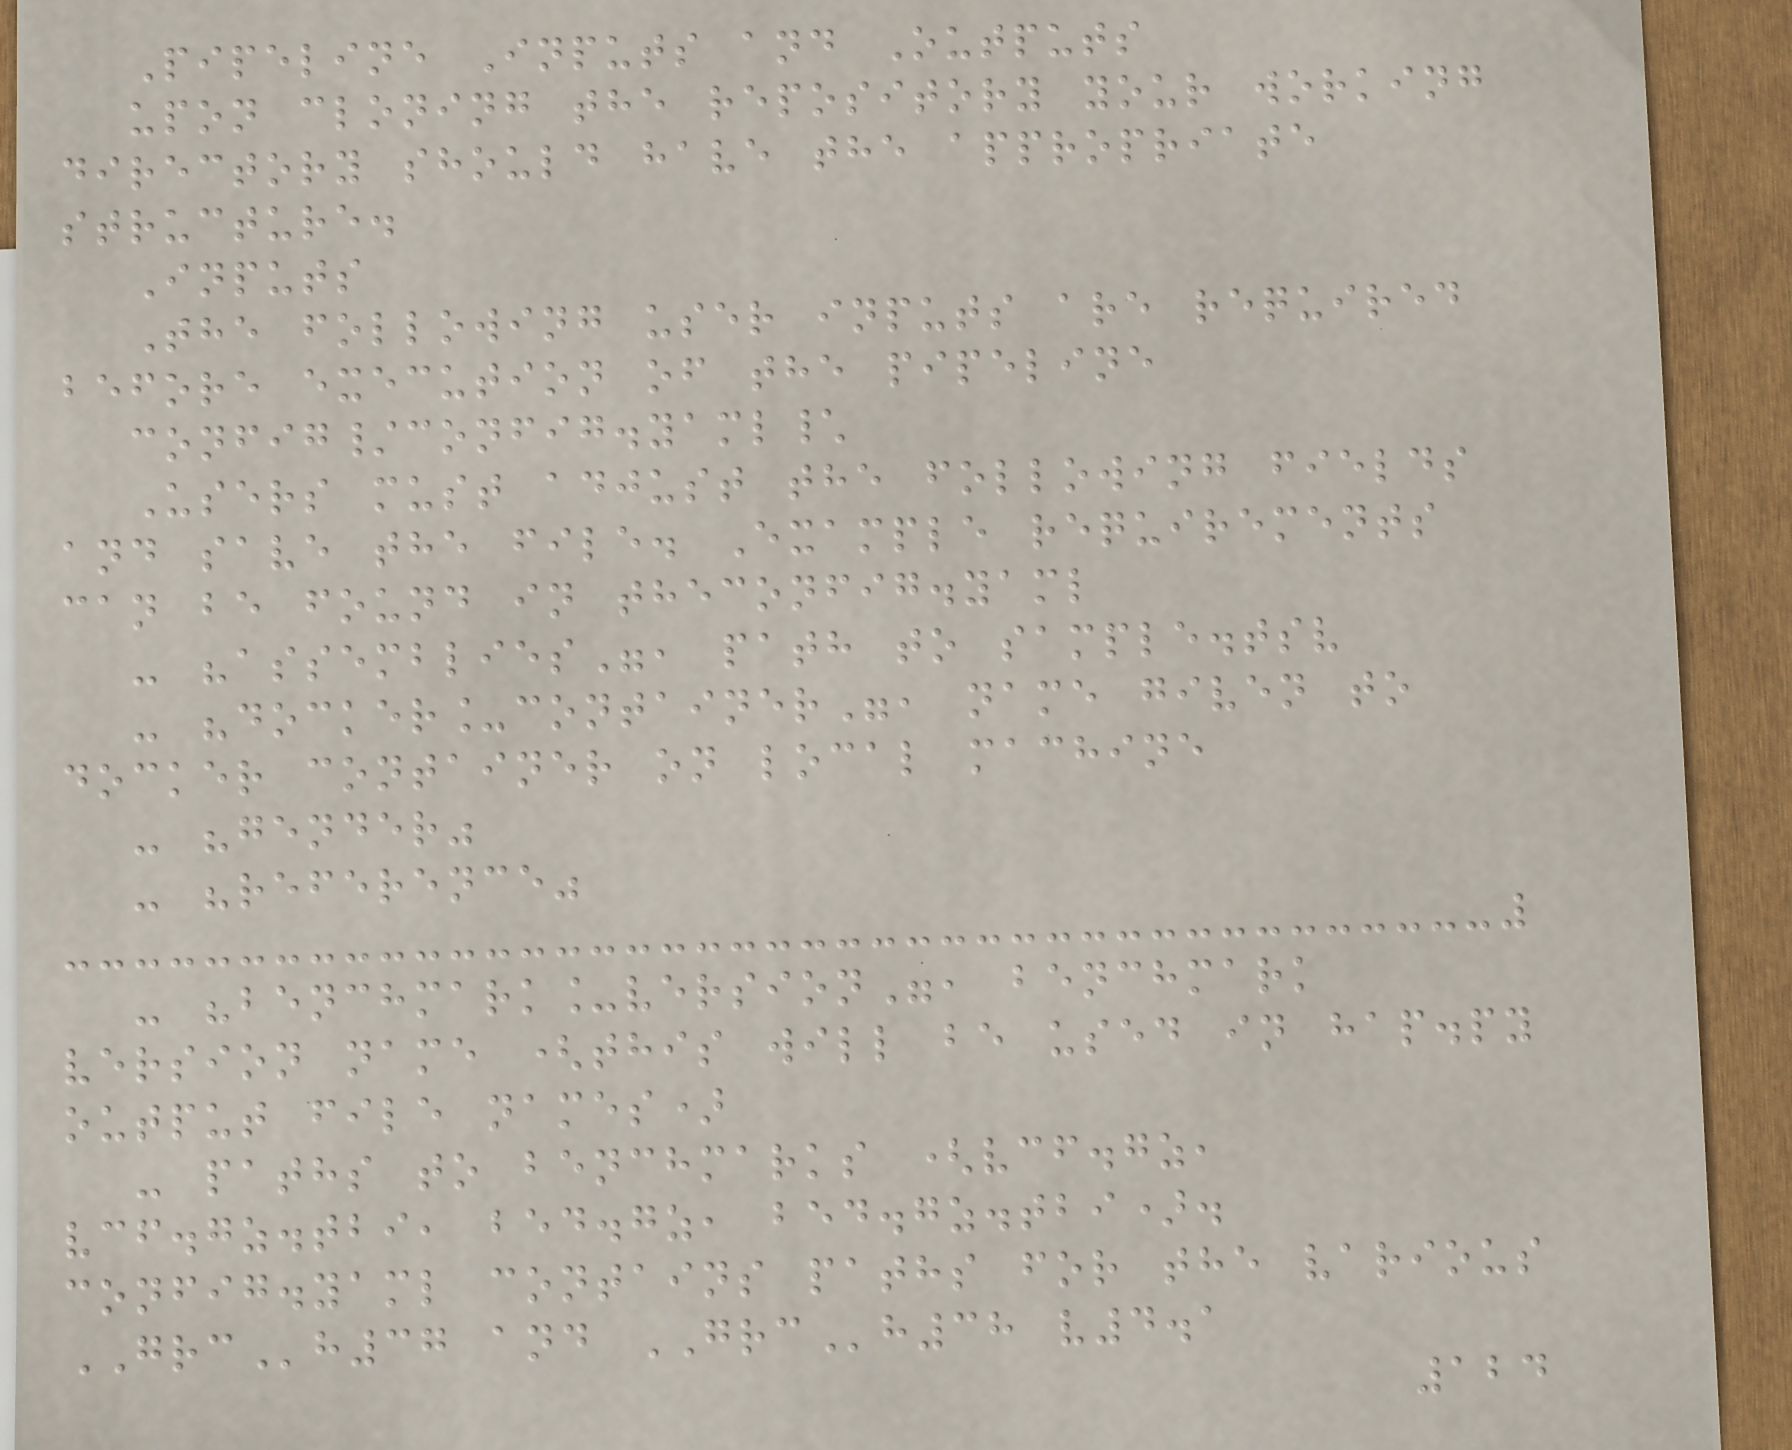Pipeline Inputs and Outputs
upon cloning the repository your working
directory should have the appropriate
structure.
Inputs
The following user inputs are required
before execution of the pipeline
config/config.yaml\
Users must adjust the following fields
and save the file. Example requirements
can be found in theconfig.yaml
- "assemblies", path to sample.tsv
- "docker_container", name given to
docker container on local machine
- "gender"
- "reference"
- "benchmark_version", benchmark
version name (this will be used in hap.py
output file names)
- paths to benchmarks (vcf.gz,
vcf.gz.tbi, bed.gz, bed.gz.tbi).
config.yaml contains paths for the various
GRCh37 and GRCh38 v4.1
124
